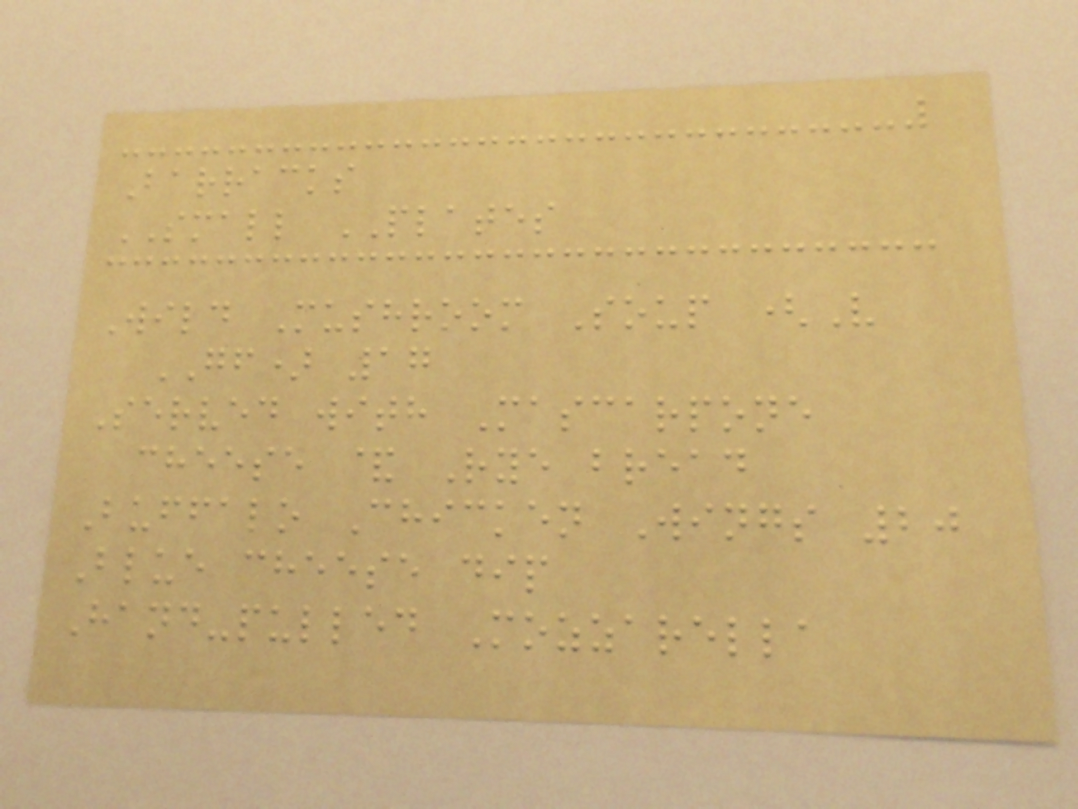Barracks
SMALL PLATES
Wild Mushroom Soup (V
GF) 17
Served with Mascarpone
cheese & Rye bread
Buffalo Chicken Wings 20
Blue cheese dip
Hand-pulled Mozzarella
